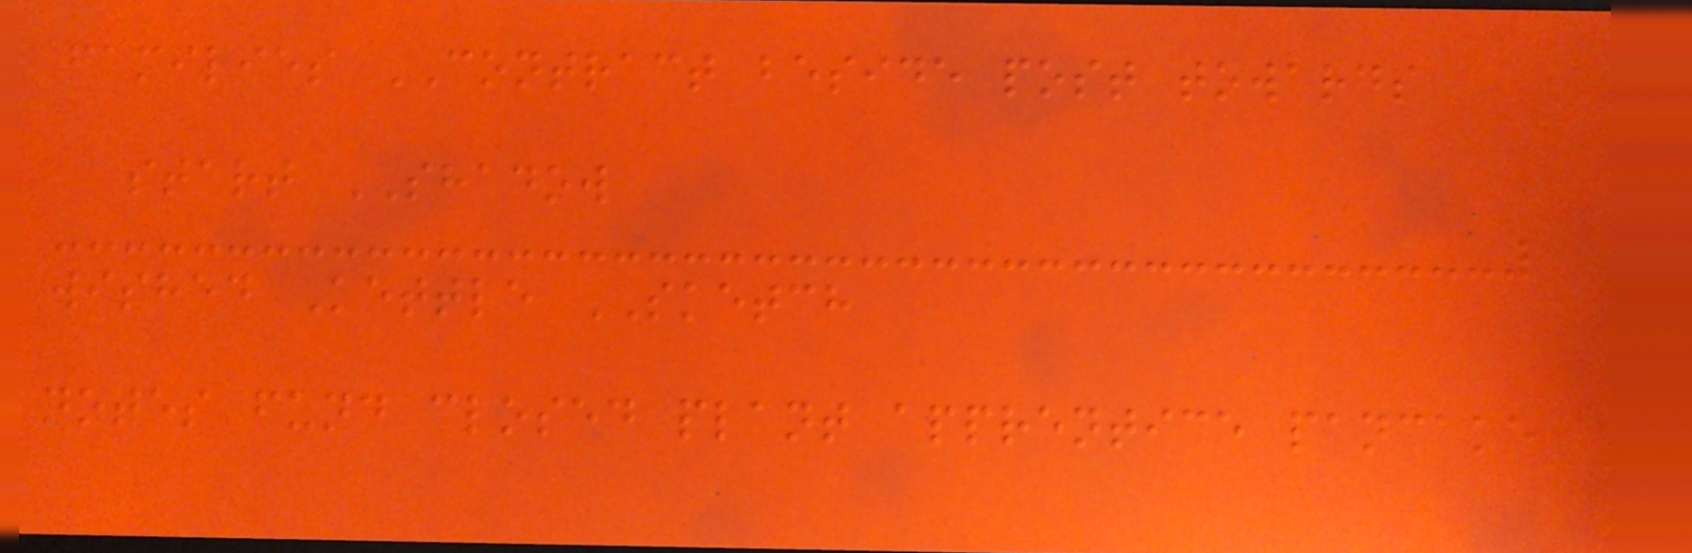families CONTRACT beside post towards
start SHADOW
wished Kettle SKETCH
notes fund closed plant apprentice pancake
